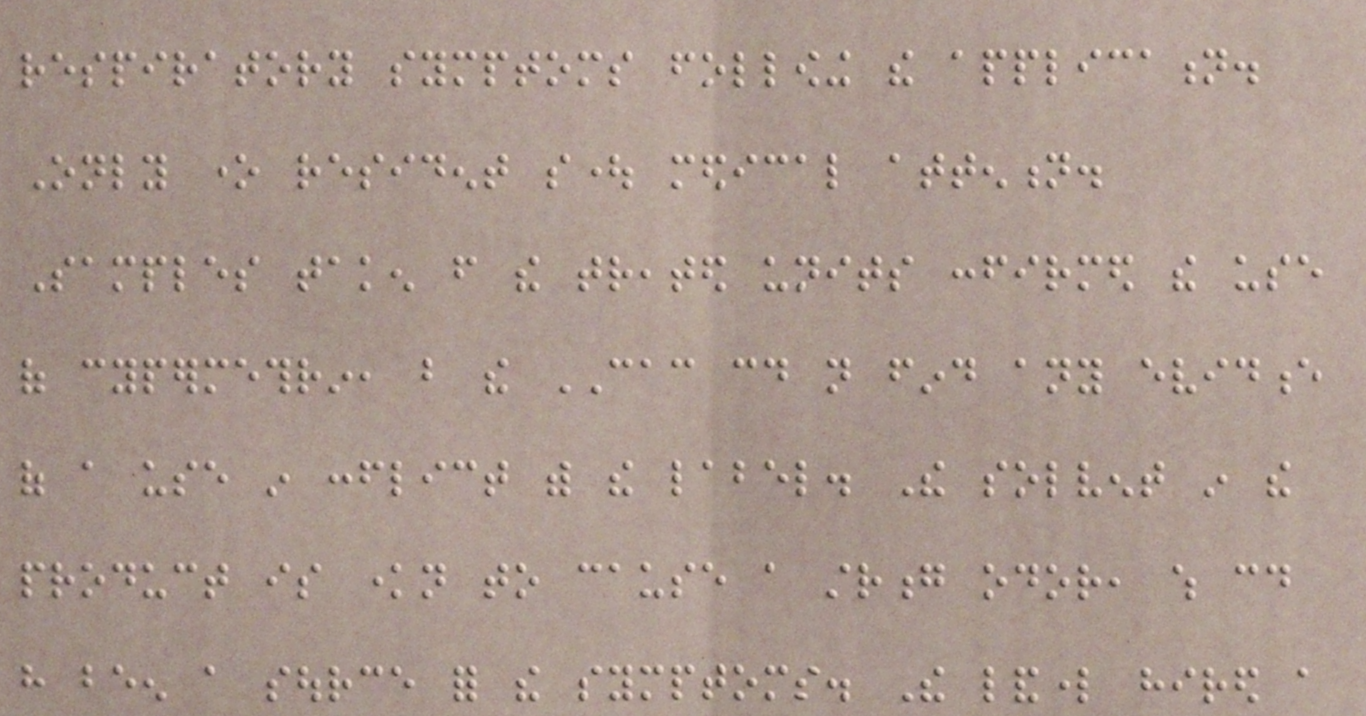respiratory symptoms following the application.
Only one resident sought medical attention.
Samples taken from the treated units confirmed the use
of cypermethrin, but the CAC could not find any evidence
of a use in conflict with the label. The solvent in the
product is known to cause a strong odor, which could
have been a source for the symptoms. The landlord hired a
